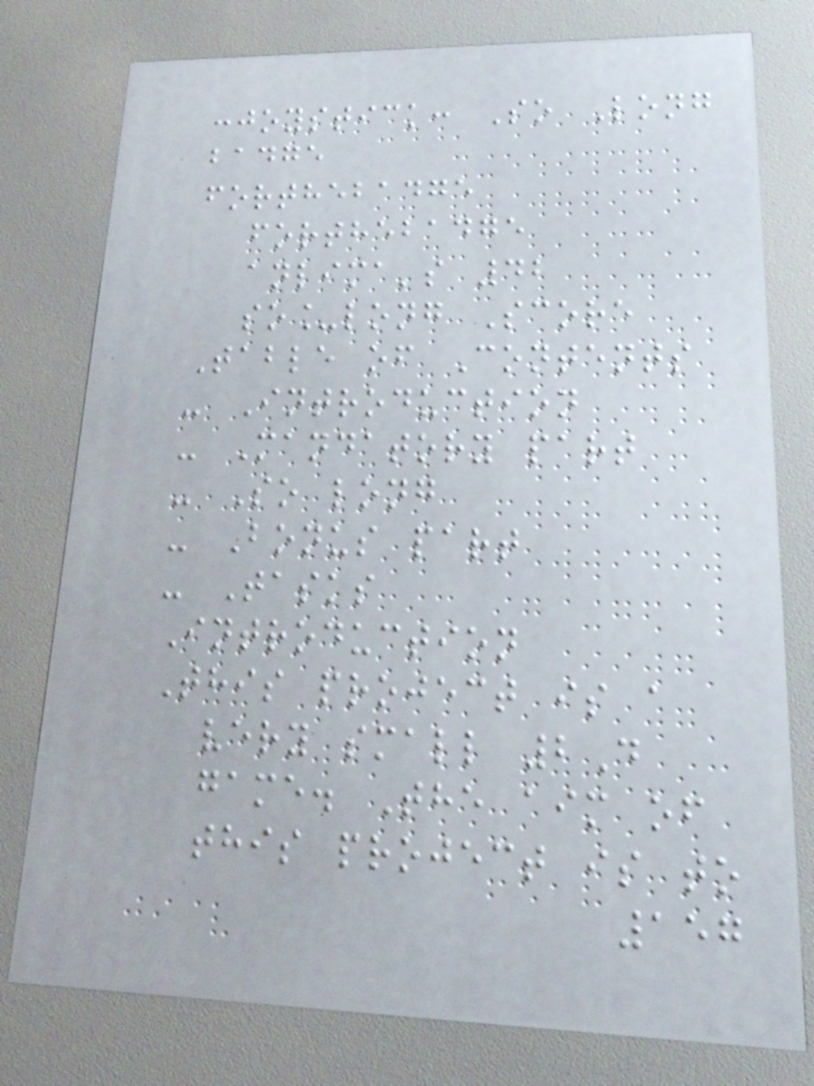:joystick: So Long
badge
forthebadge
forthebadge
anlima's 42
so_long Score
Table of Contents
- Introduction
- Mandatory part
- So long
- Bonus part
- Tasks
Introduction
This project is a
very small 2D
game. The aim of
this project is to
157
